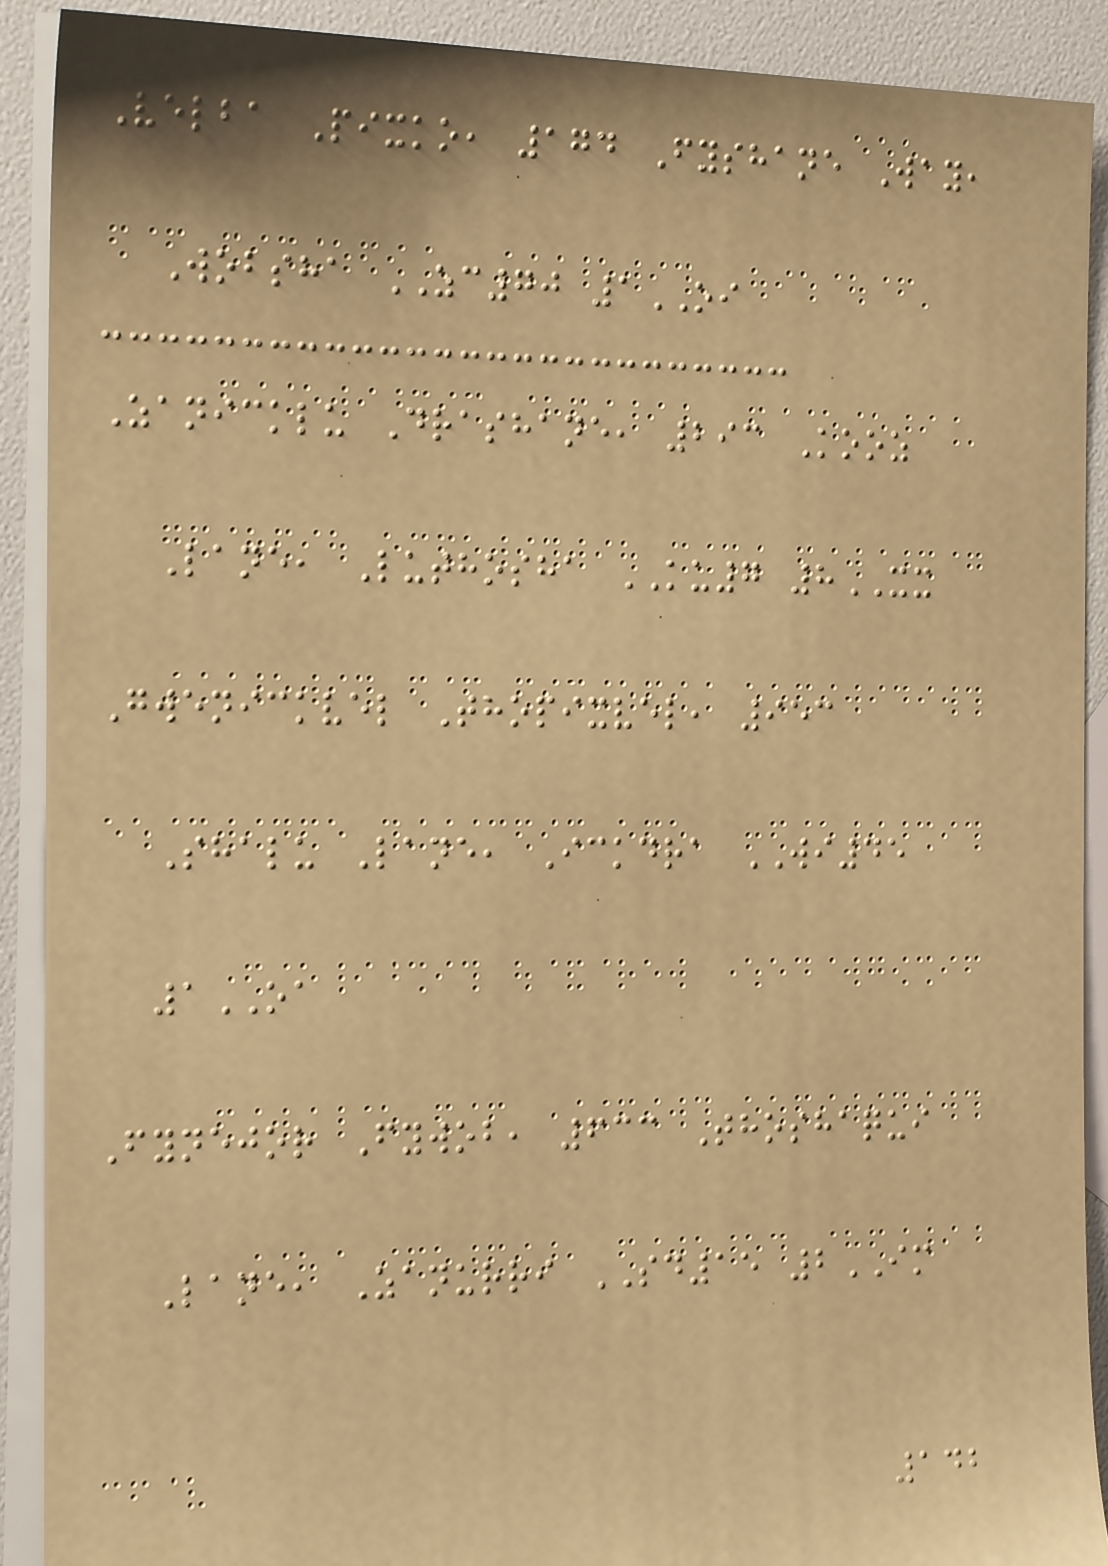Velba Pixko, 174 Fyshane Way,
Wobsha ZC70 1OI
Zanicklu Drashane, 293 Kooz
Lane, Luthosha KU7 8XX
Gwenickvel Thopixvel, 953
Shalu Lane, Ickdra WI45
1OA
Fynejor Fywob, 633 Thoshaqui
Lane, Zanurri SD15 2IM
142
